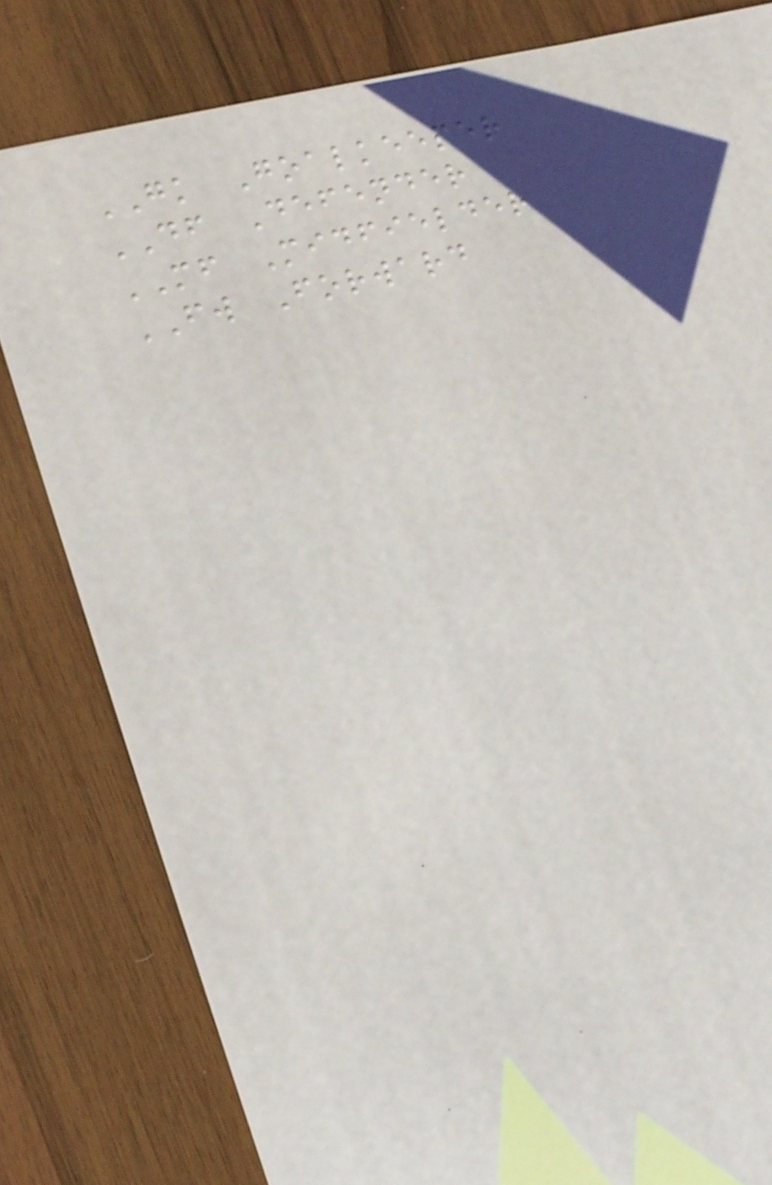GK Goalkeeper
DF Defender
MF Midfielder
FW Forward
